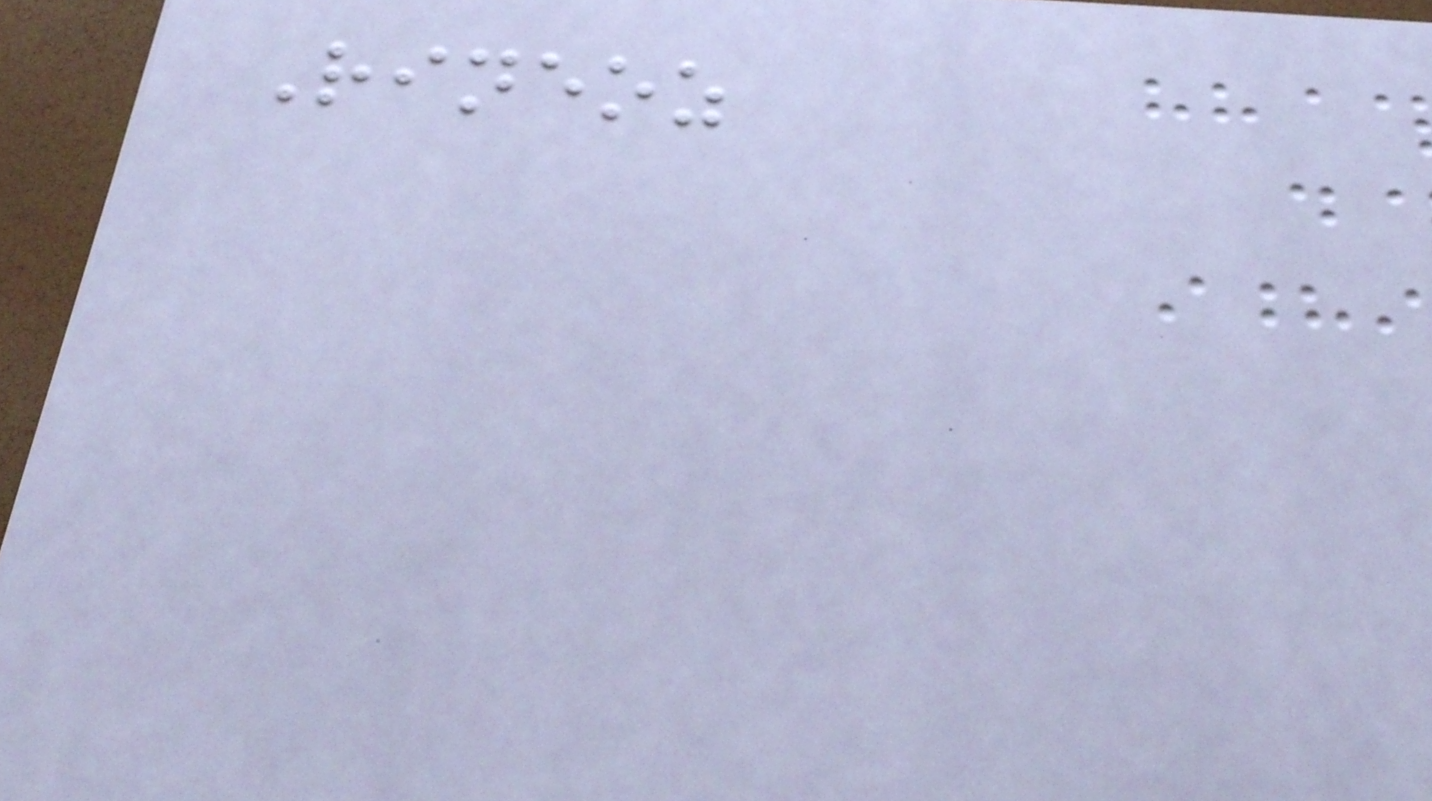Rineoz
